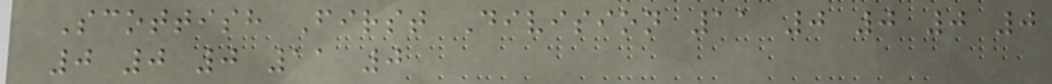Scottish First Division 11 0 0 0 0
0 0 0 11 0
